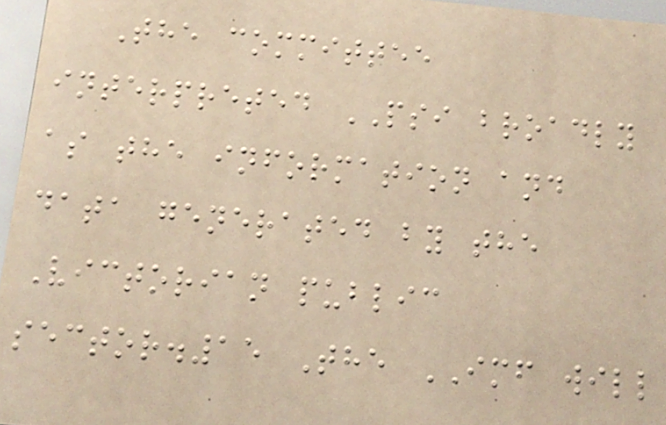The committee
interpreted PSI broadly
as the information and
data generated by the
Victorian public
sector.15 The IMF will
